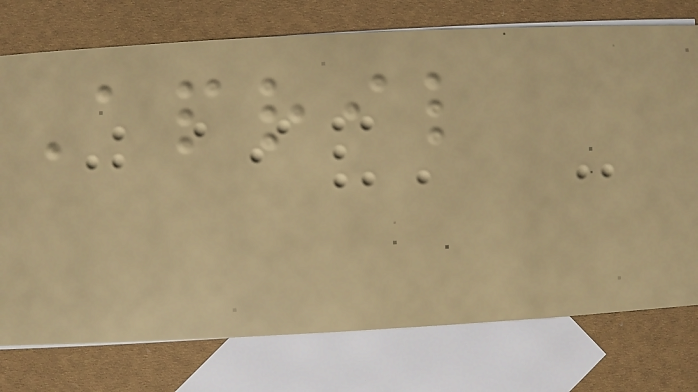April
